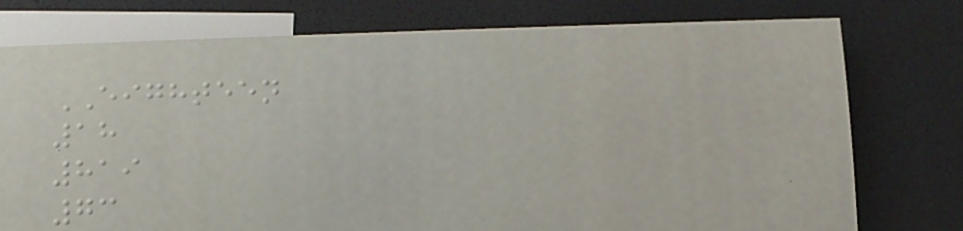EIGHTEEN
18
819
73
